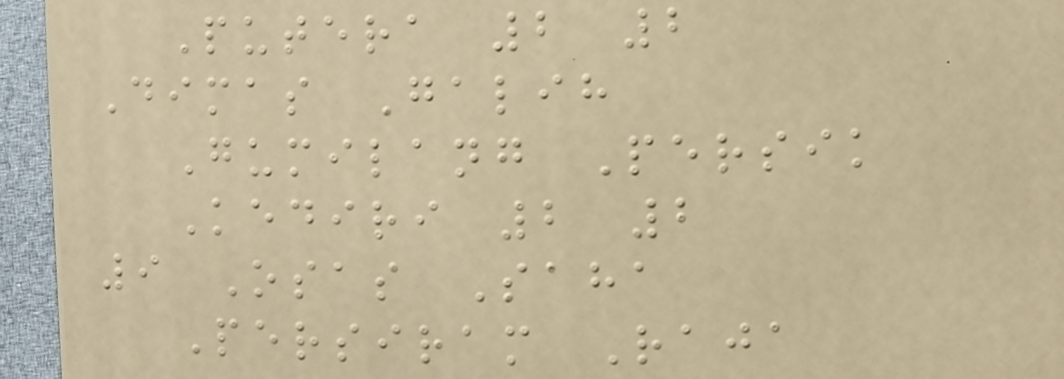Putera 2 2
Dimas Galih
Gumilang Persik
Kediri 2 2
9 Osas Saha
Persiram Raja
